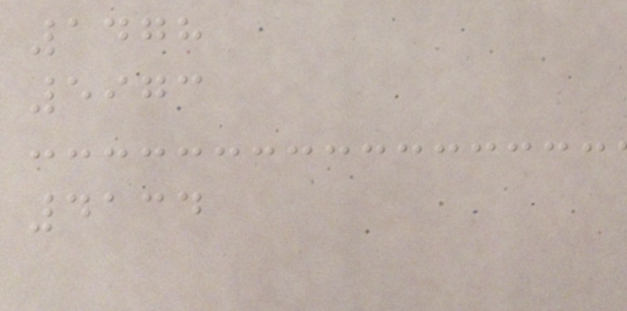1478
5973
4134
